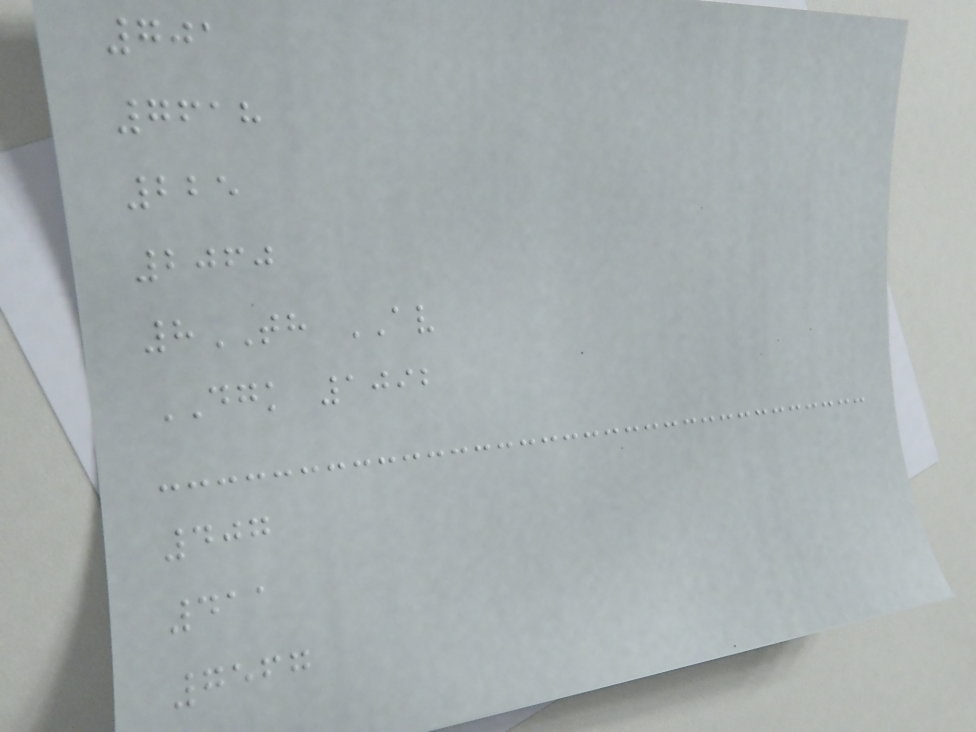701
7618
225
2060
8TH AV
DGK 1092
407
411
7567
